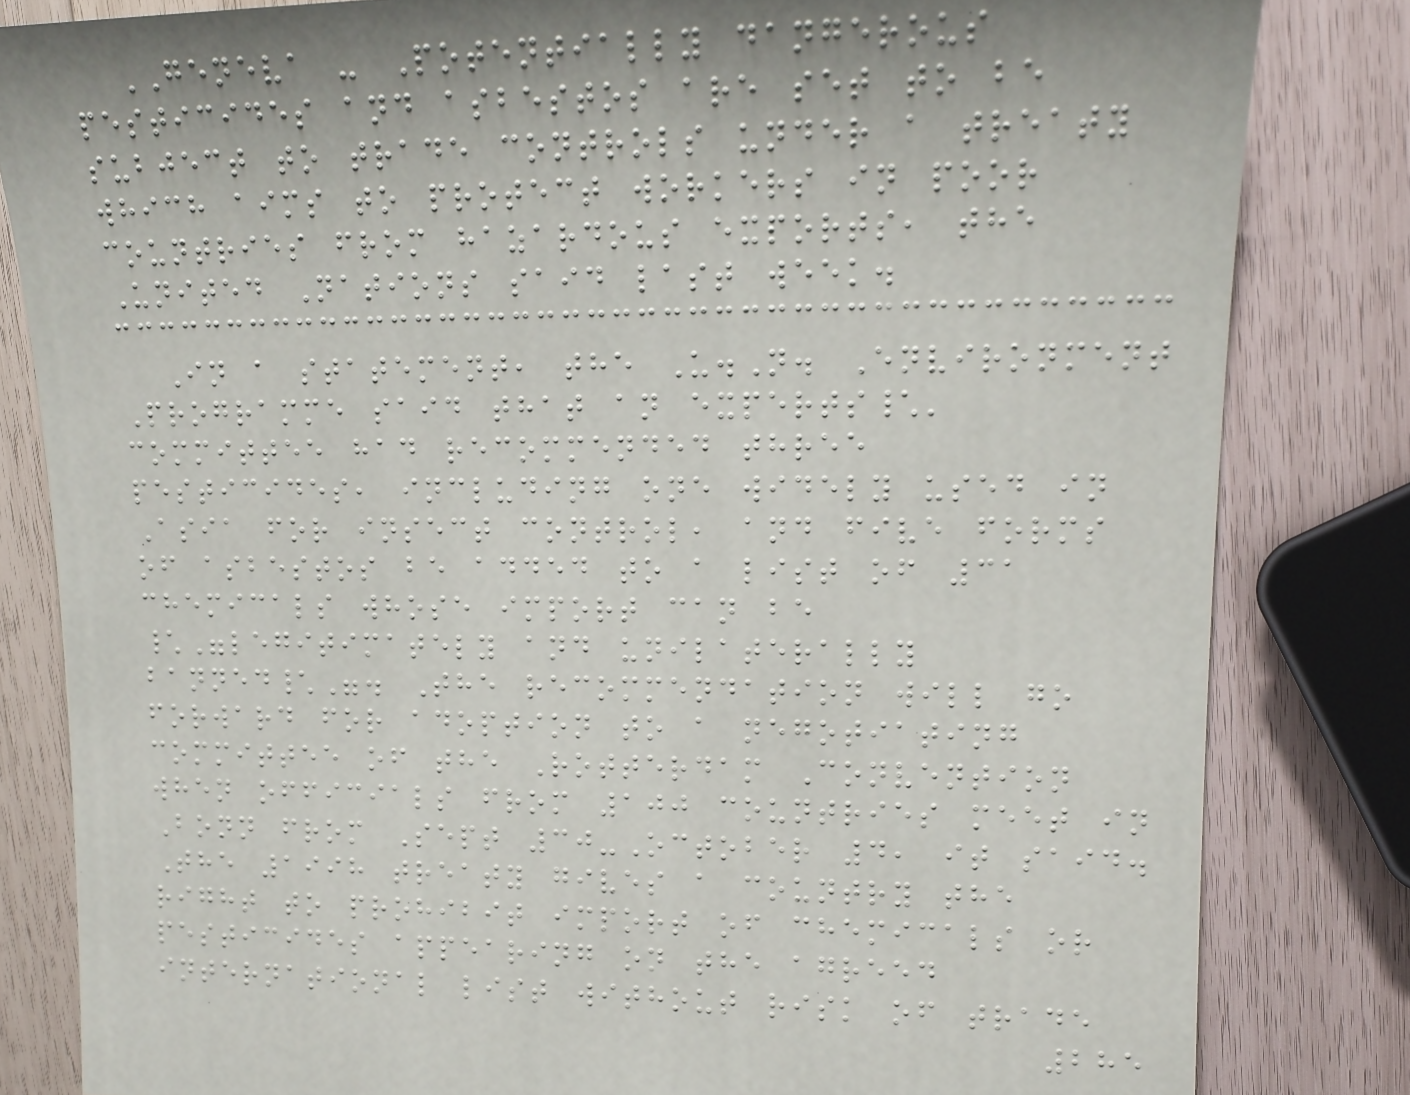GENEVA - Potentially dangerous
pesticides and asbestos are set to be
subject to trade controls under a treaty
which aims to protect workers in poor
countries from hazardous exports, the
United Nations said last week.
In a statement, the U.N. Environment
Programme said that an experts\'
committee had recommended three
pesticides, including one widely used in
Asia for insect control, and five forms
of asbestos be added to a list of 31
chemicals whose import can be
\"legitimately and unilaterally
banned\". The recommendation will go
forward for adoption to a negotiating
committee of the Rotterdam Convention
when officials from 100 countries meet in
Bonn from Sept 30-October 4, it said.
The 1998 treaty gives a country the
right to prohibit import of chemicals or
pesticides appearing on the agreed
international list without risk of trade
285
